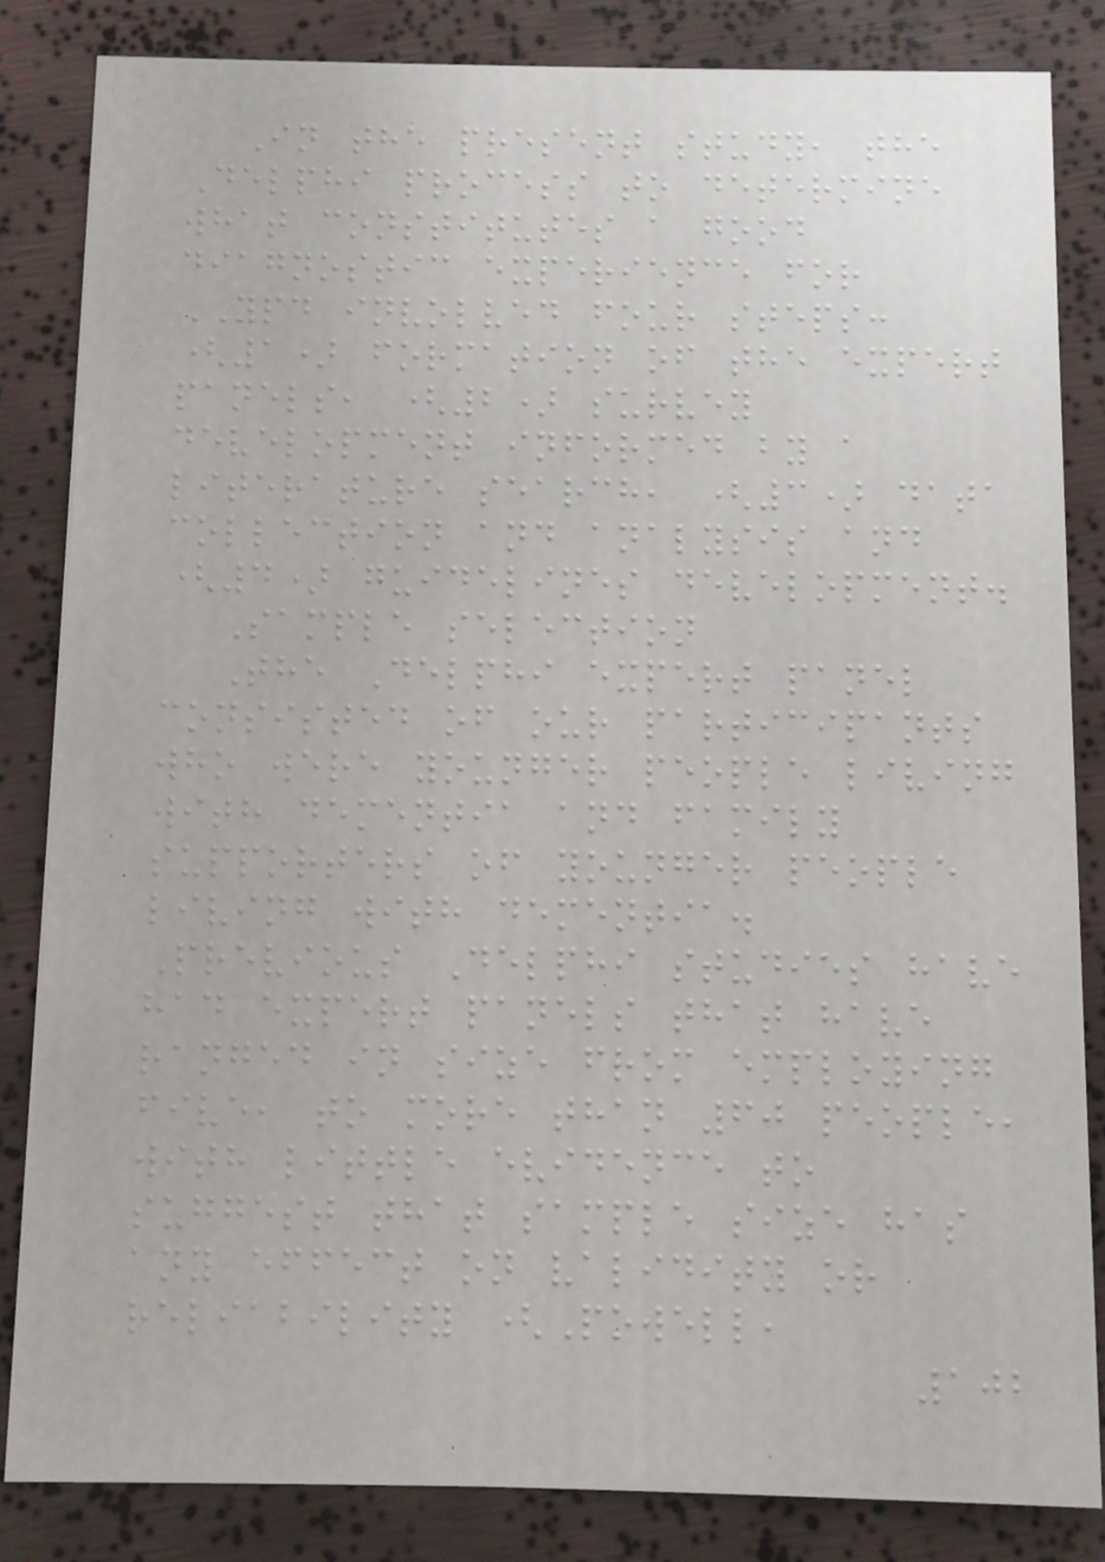In the present study, the
Delphi process to determine
what constitutes a good
diagnostic experience for
YPD involved four steps:
(1) formation of the expert
panels, (2) survey
development informed by a
literature search, (3) data
collection and analysis and
(4) guidelines development.
Sample selection
The Delphi expert panel
consisted of our participants
who were younger people living
with dementia and family
supporters of younger people
living with dementia.
Previous Delphi studies have
had expert panels that have
ranged in size from employing
five, to more than 60 people,
with little evidence to
suggest that sample size has
any effect on validity or
reliability (Powell,
102
